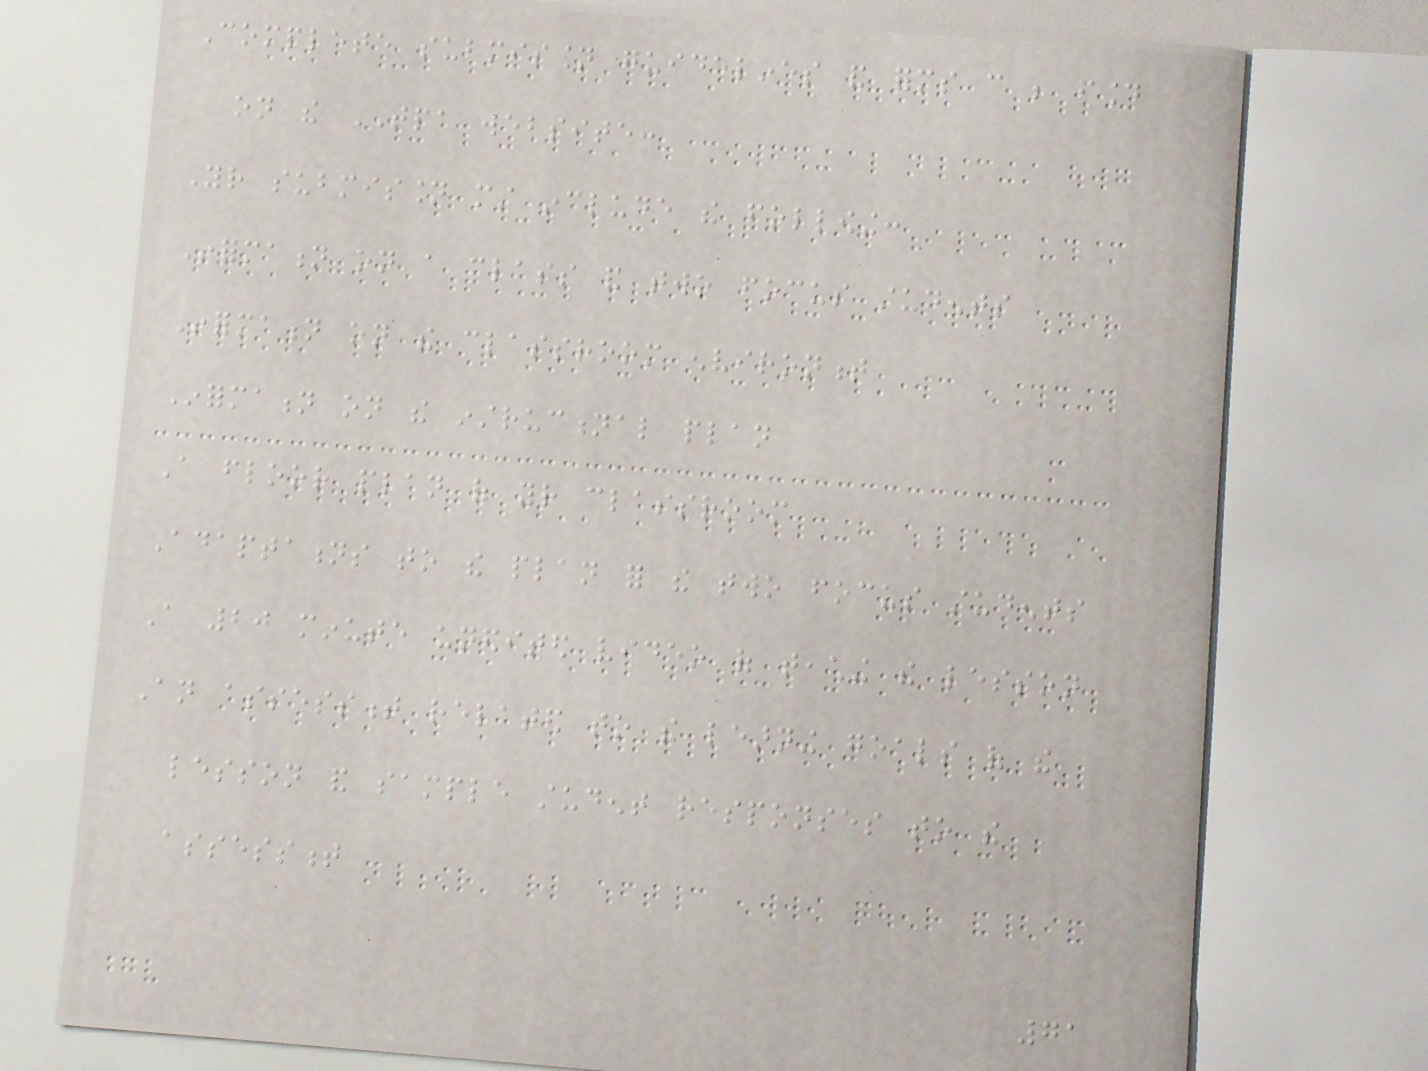Complete submission guidelines and forms can be found
on the TPA website:
Your submission must include the following:
Information on a class and two focus students
Information on the classroom environment
Information on the instructional plan
A floor plan of your classroom
Adaptations to the plan for the two focus students
A 20 minute unedited video of teaching the lesson
An assessment related to the learning goals of the
lesson and sample student responses to the
assessment
71
